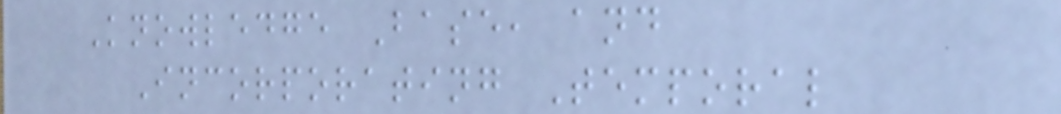Knowledge Base, and
Incorporating Temporal
